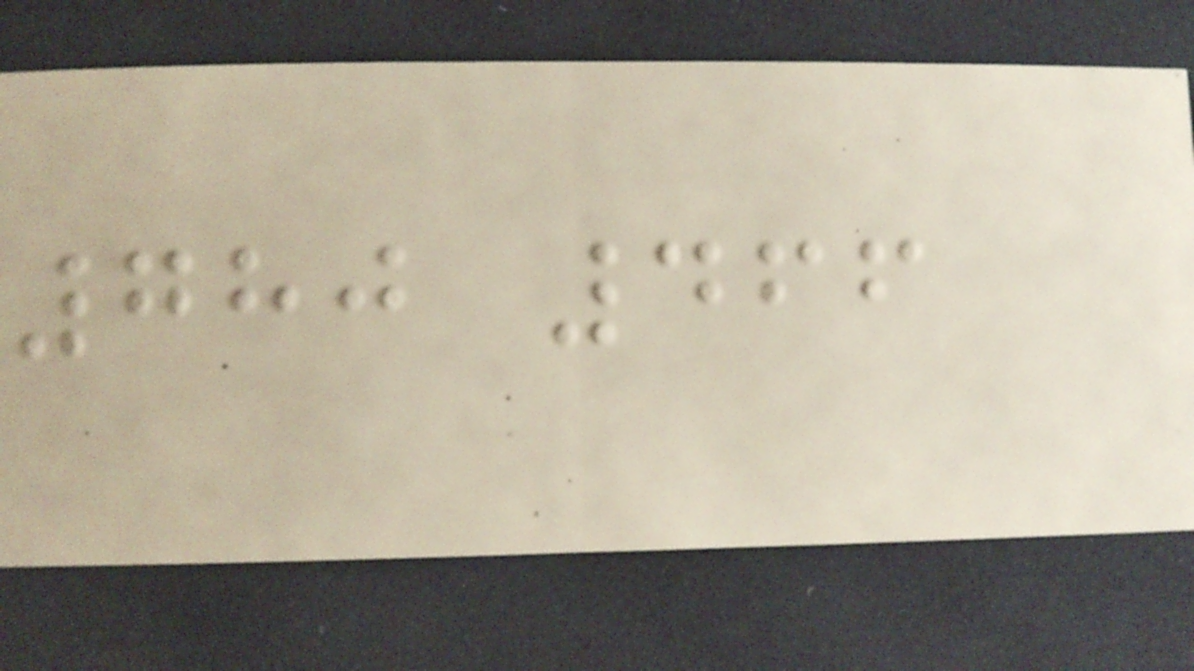780 466
